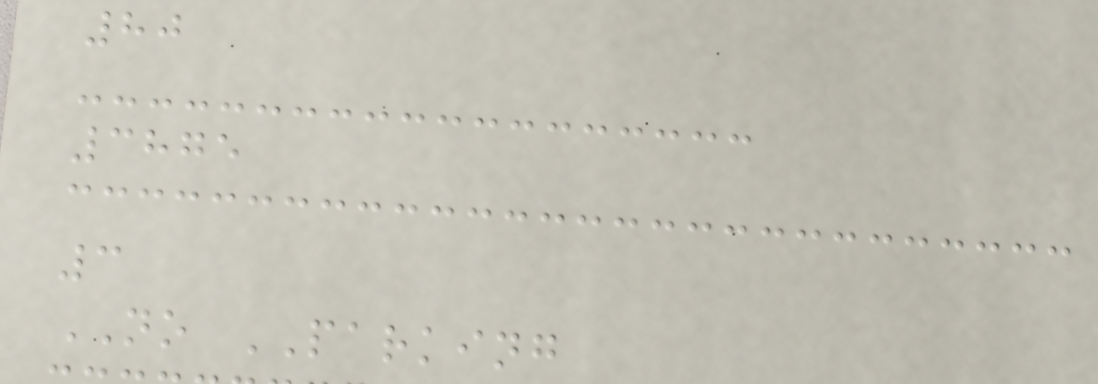80
3875
3
NO PARKING
